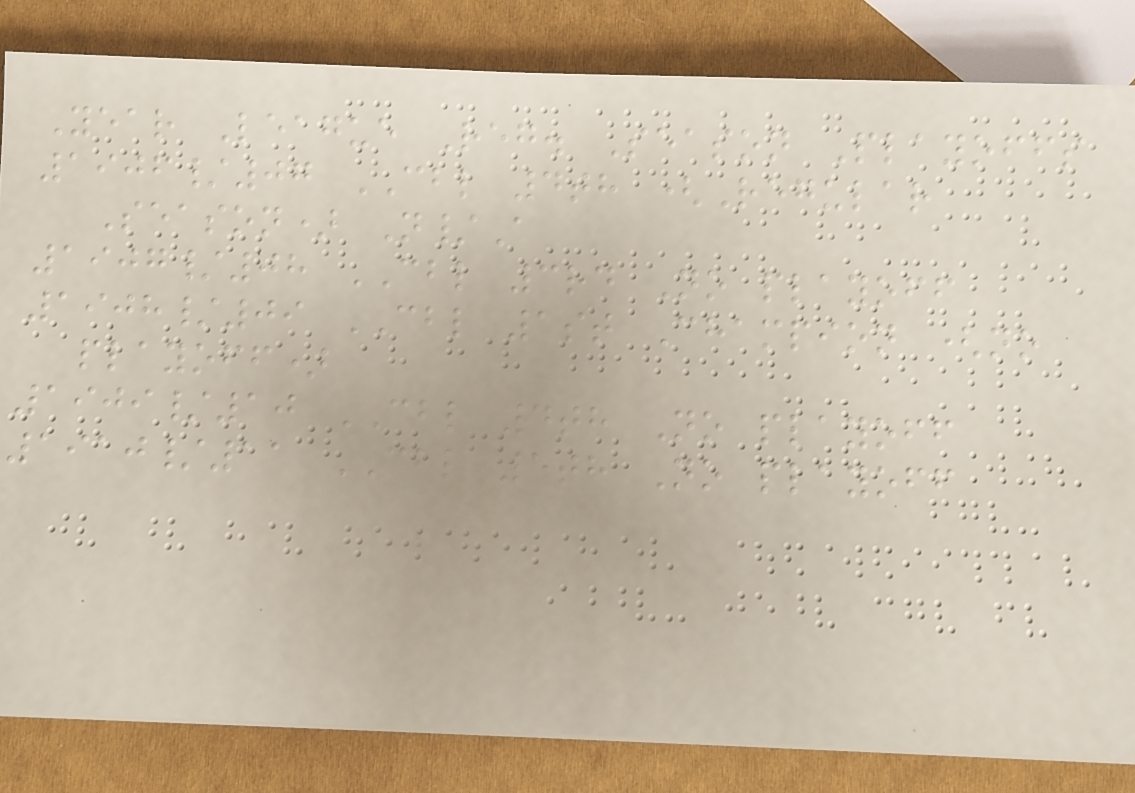Year League Reg. Season Playoffs
1906/07 CBL 4th (Regular
Season) N/A
1907/08 CBL 3rd No playoff
1908/09 CBL 1st Champion (no
playoff)
1909/10 CBL 4th No playoff
1910/11 CBL 5th No playoff
